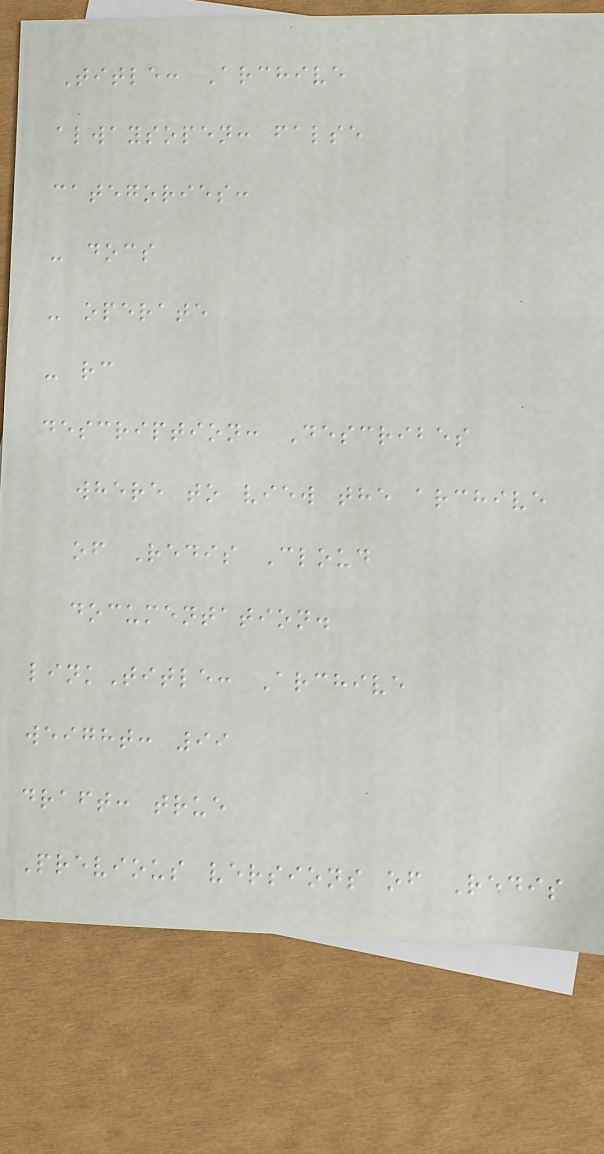Title: Archive
alwaysopen: false
categories:
- docs
- operate
- rc
description: Describes
where to view the archive
of Redis Cloud
documentation.
linkTitle: Archive
weight: 99
draft: true
Previous versions of Redis
